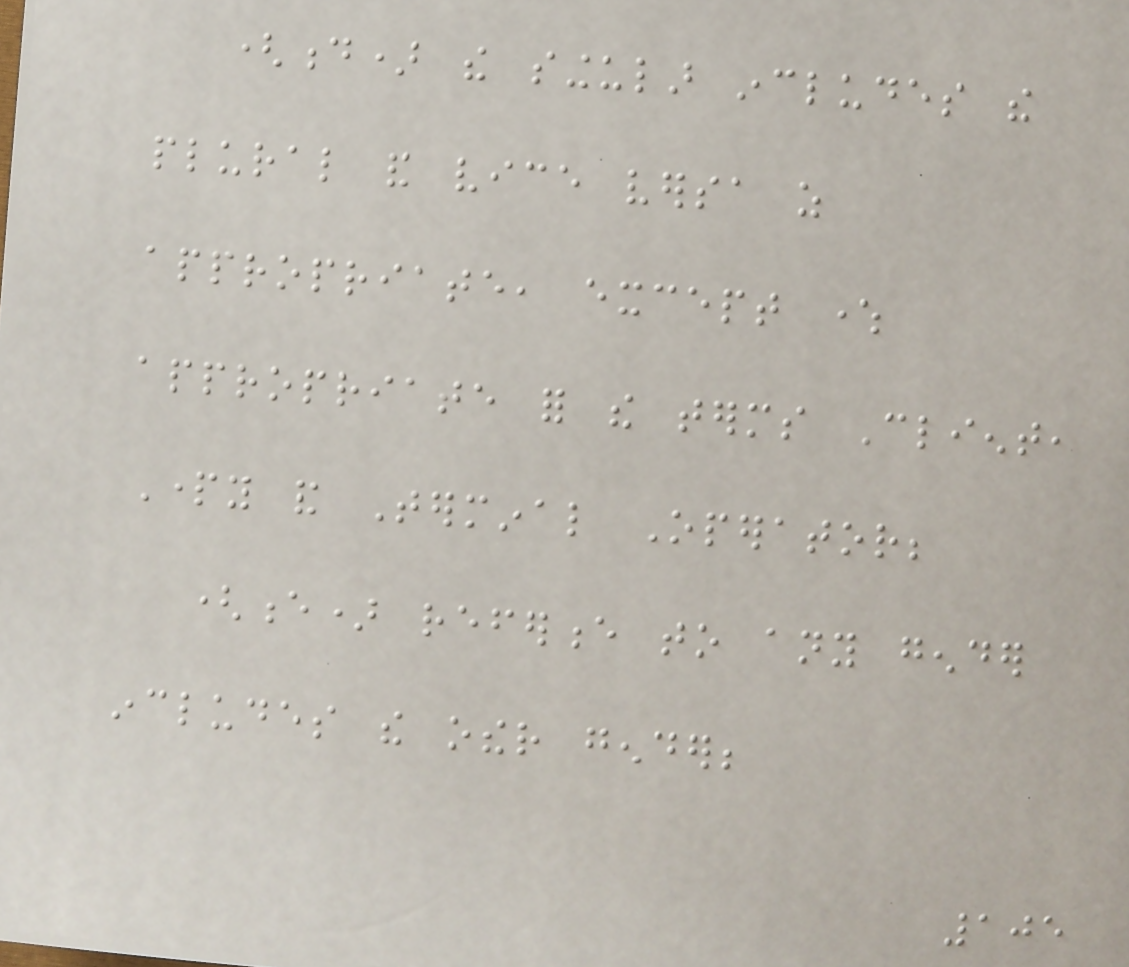(d) the singular includes the
plural and vice versa as
appropriate, except where
appropriate for the terms Client,
Party and Terminal Operator;
(e) reference to any gender
includes the other gender;
105
